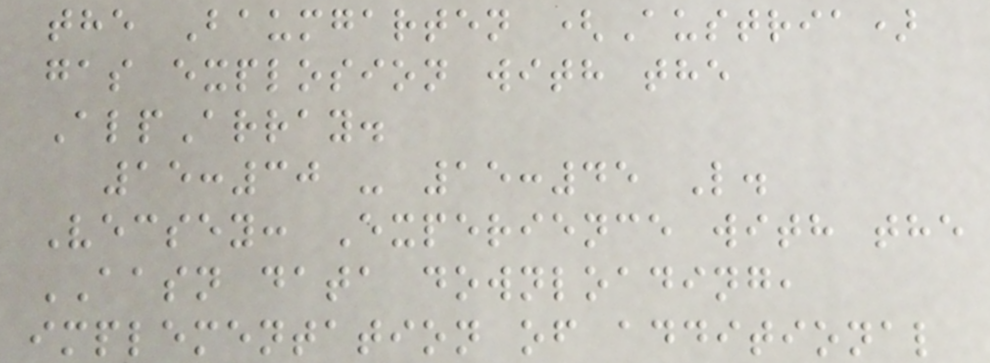the Baumgarten (Austria)
gas explosion with the
AlpArray.
15:30 - 15:45 L.
Vecsey: Experience with the
AASN data downloading,
implementation of additional
